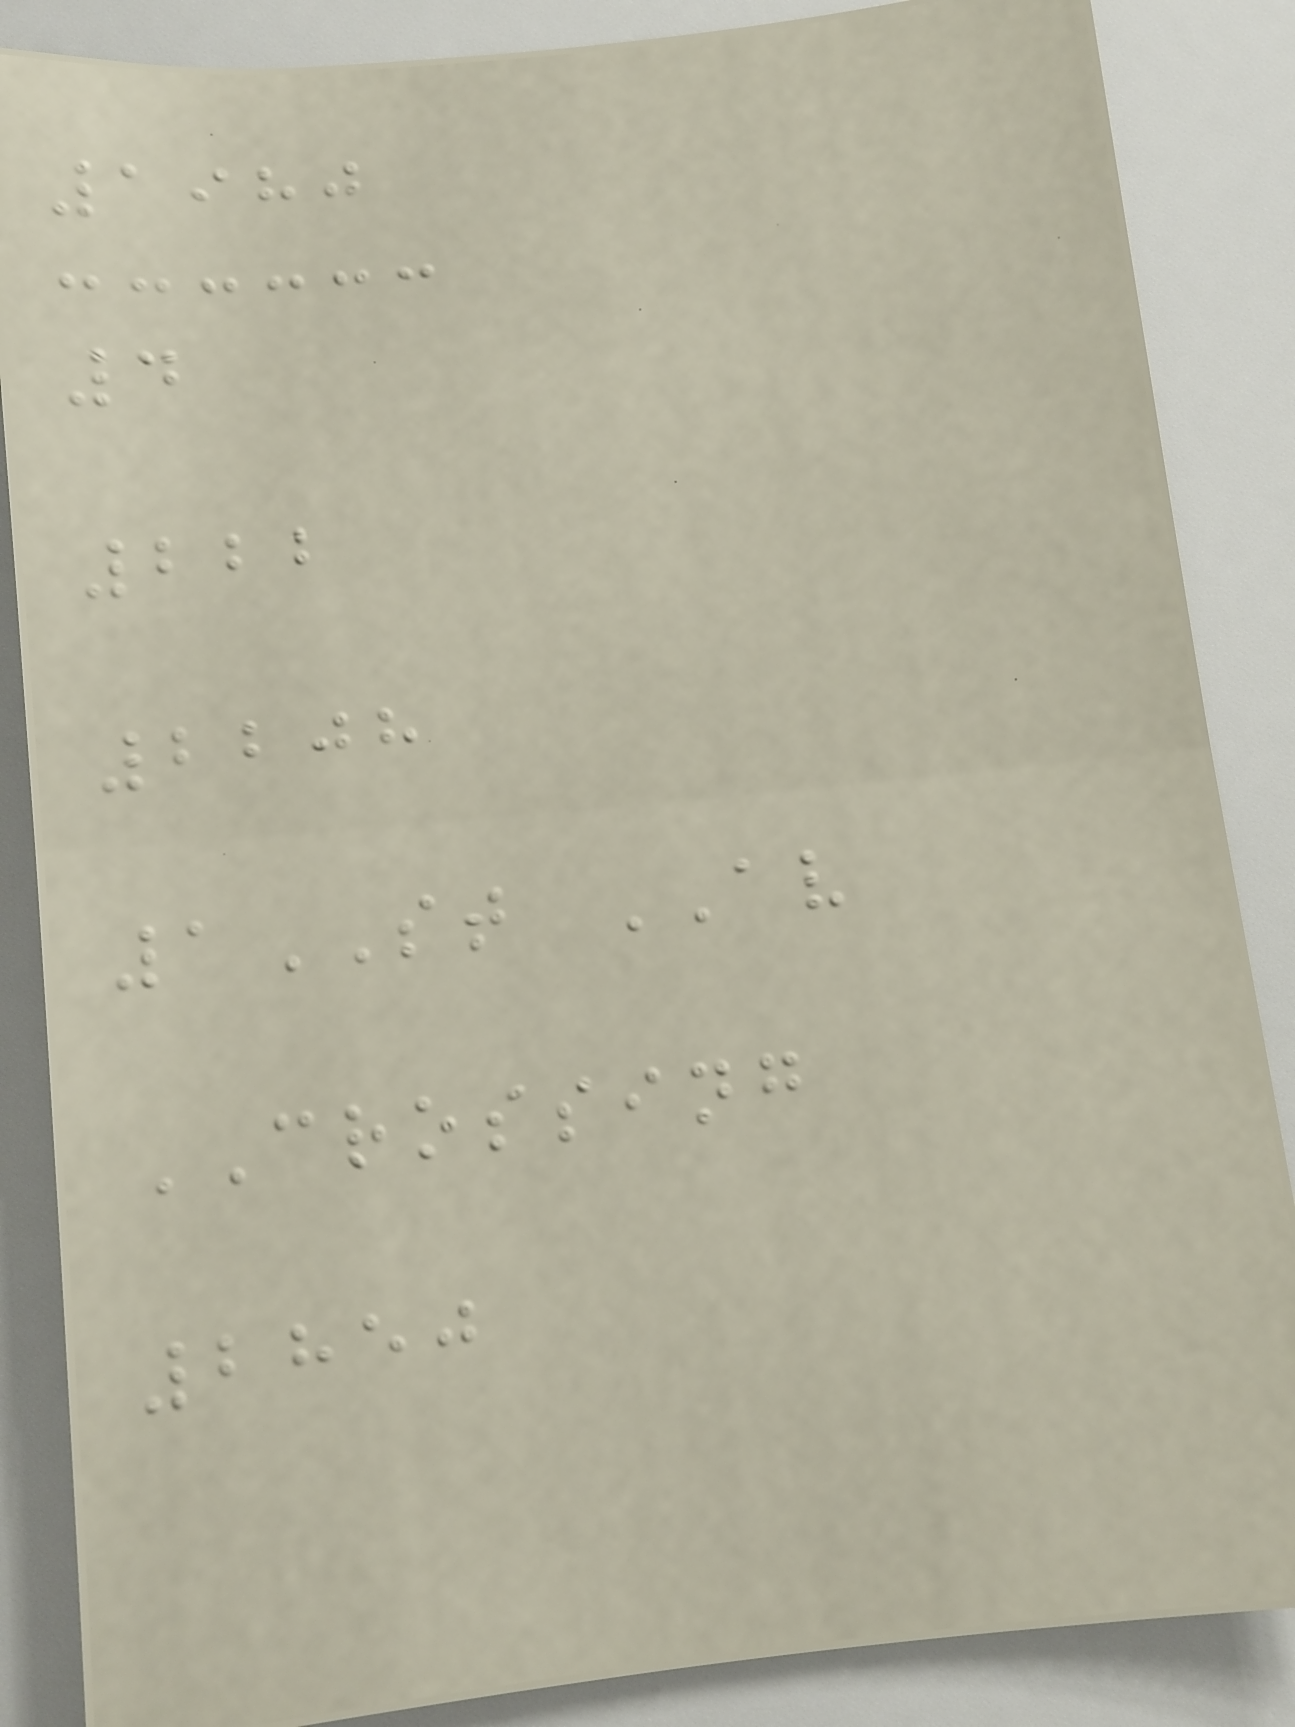1980
4
222
2208
1ST AV
CROSSING
2850
